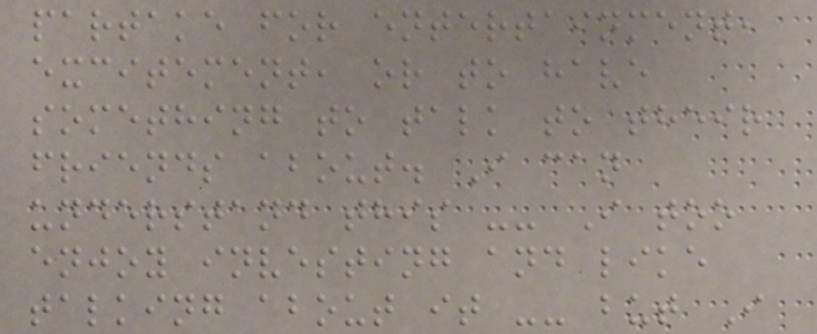partake for entertainment,
excitement, or to have
something to talk to their
friends about. I can
understand this -- I too
enjoy investing and like
talking about it -- but I
